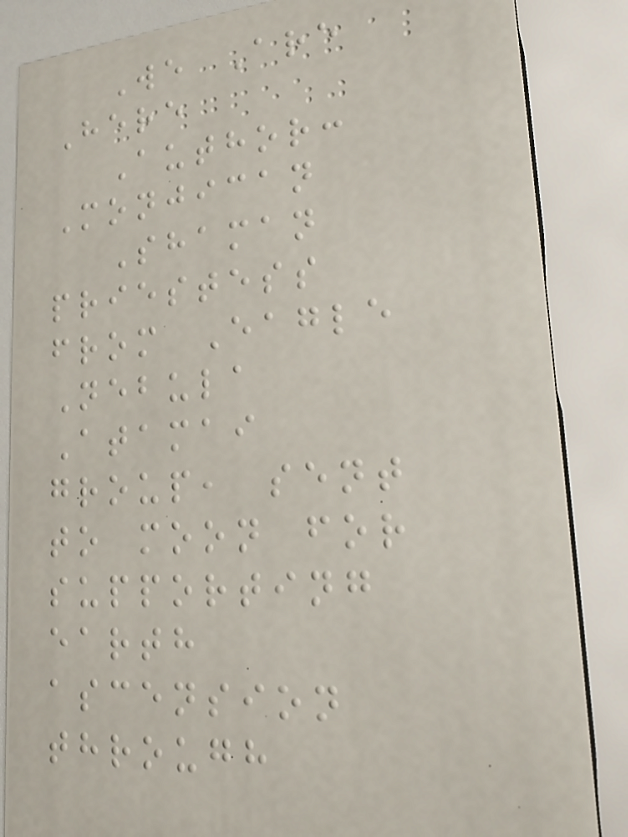We Are
Here
Author:
Monjican
Shaman
priestess
from Eagle
Nebula
Atamai
group, sent
to moon for
supporting
earth
ascension
through
